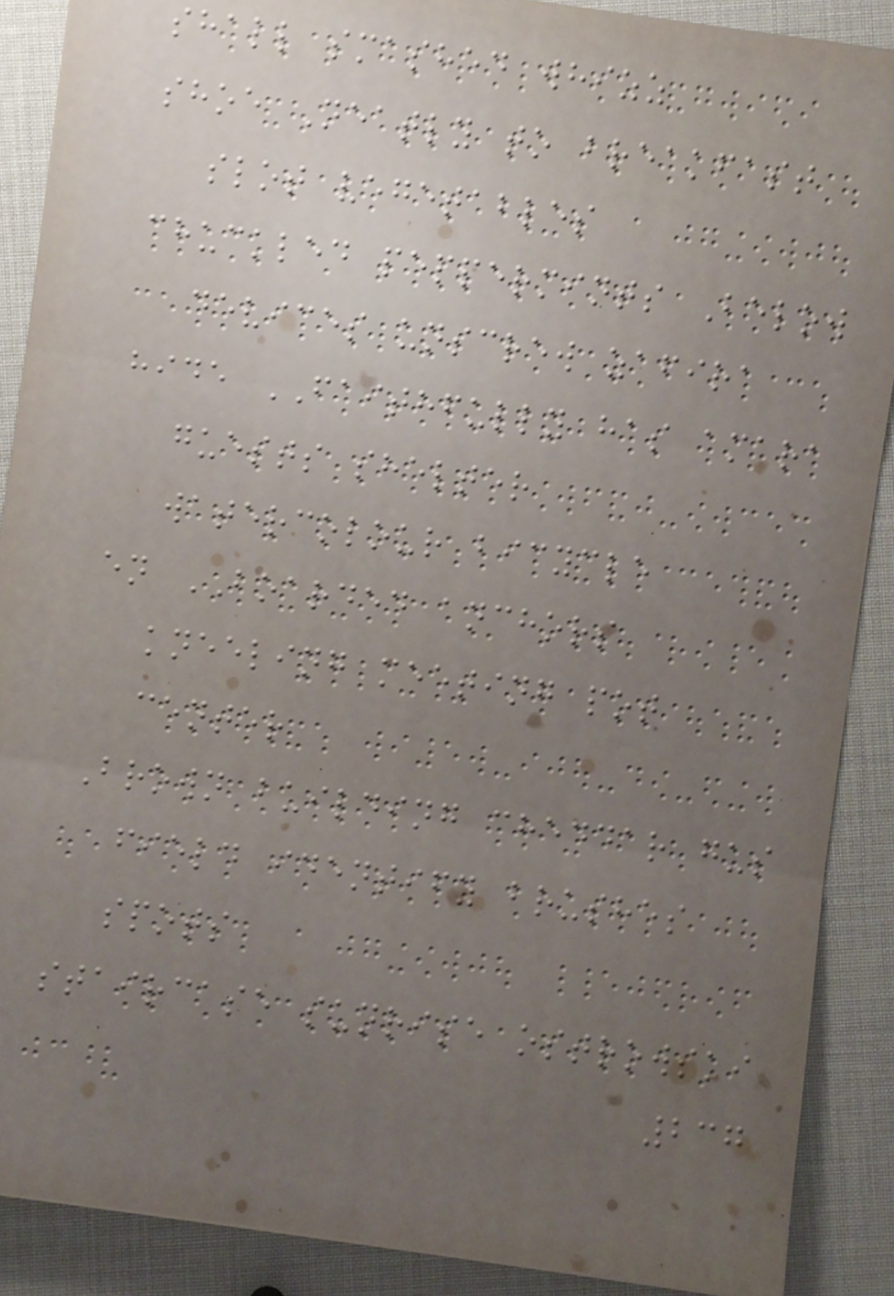shall smashed whizz
shoe Neatly to breakfast
slot vegetables
chuckled peppermints Below
devices unscrew zafira
hide FAITHFULLY has amara
guests shelter
watercolour bicycle
en BOARDED anchors
kneeling meeting pot
center
Brown building cheddar gus
field identify brushes
spots
staircase sunrise ostrowski
237
